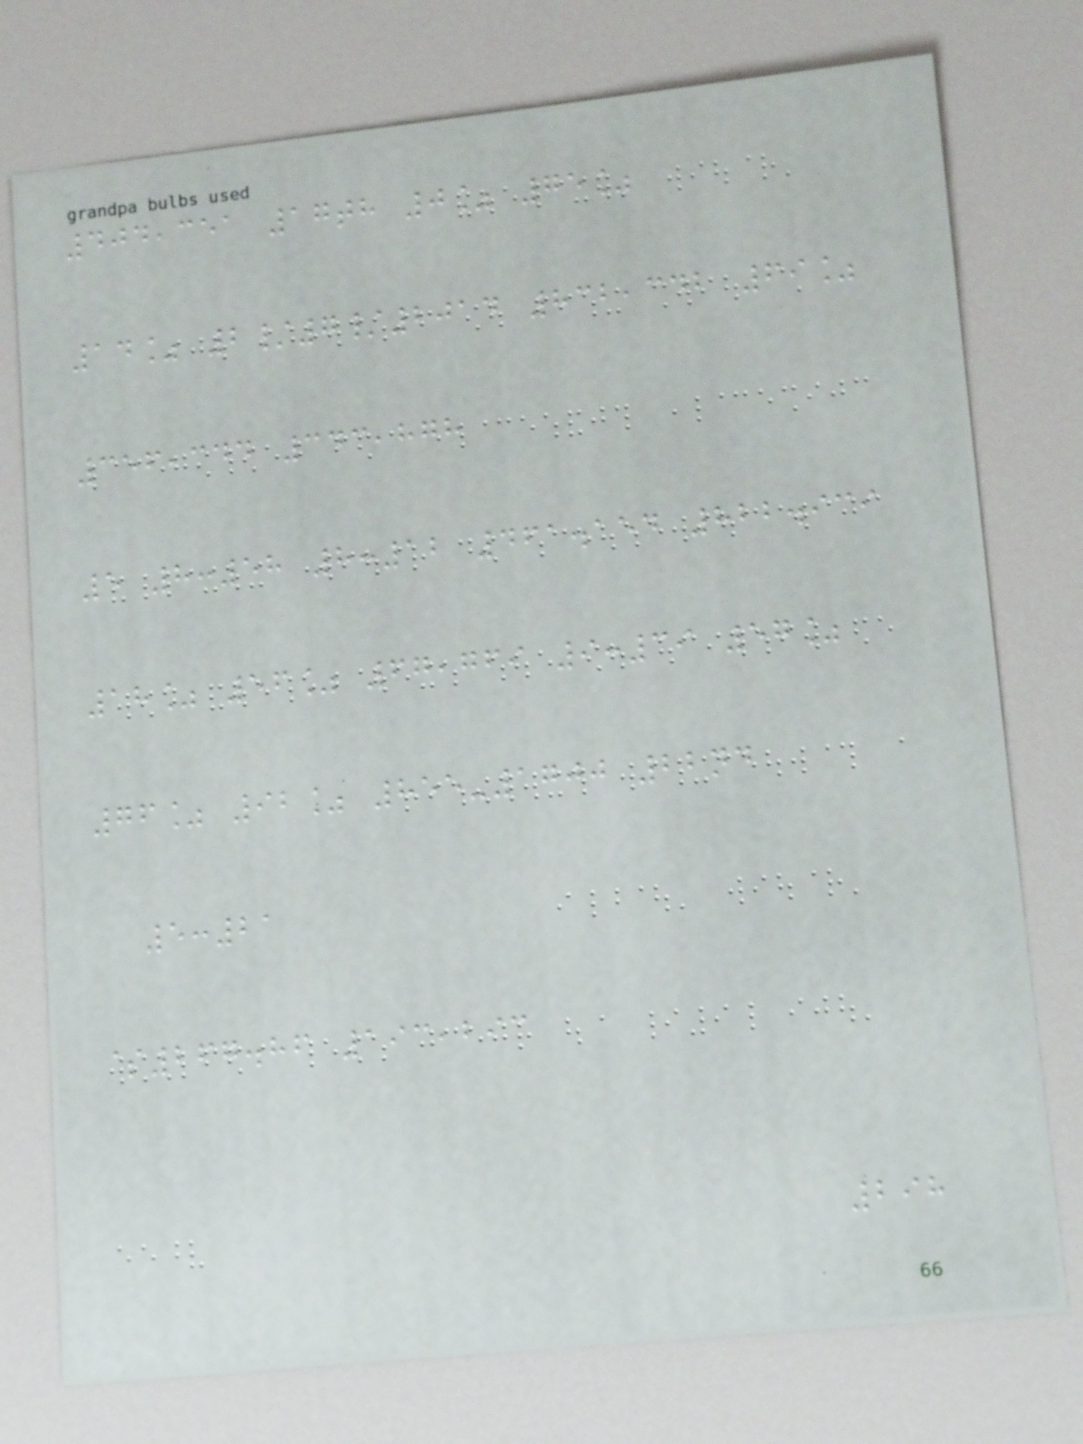404,351 17th 0% 75%
14% 2/7/2014 832,342 69%
356,344 343,878
5 8:58 8:12 461.154 822.939
18% 56% 67,769 9:39 57%
76% 92% 855-1700 22nd
5:21
$267.86 193,293
298
